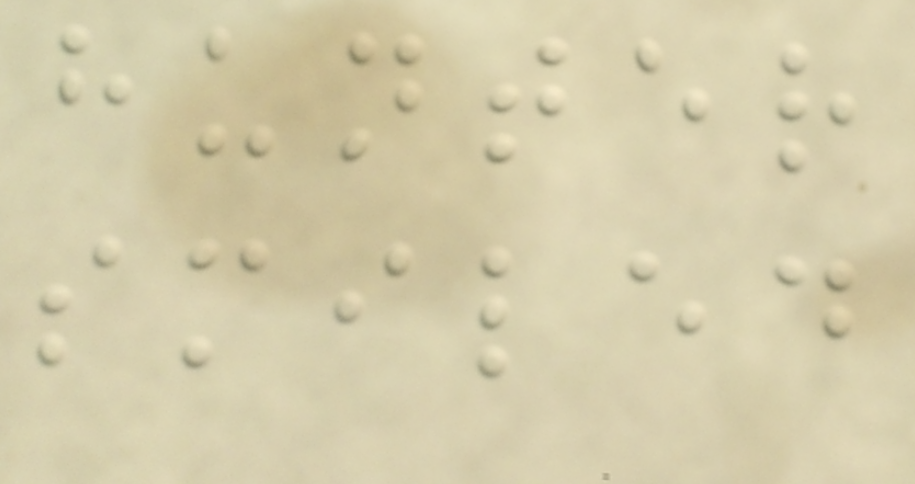hunter
smiled
